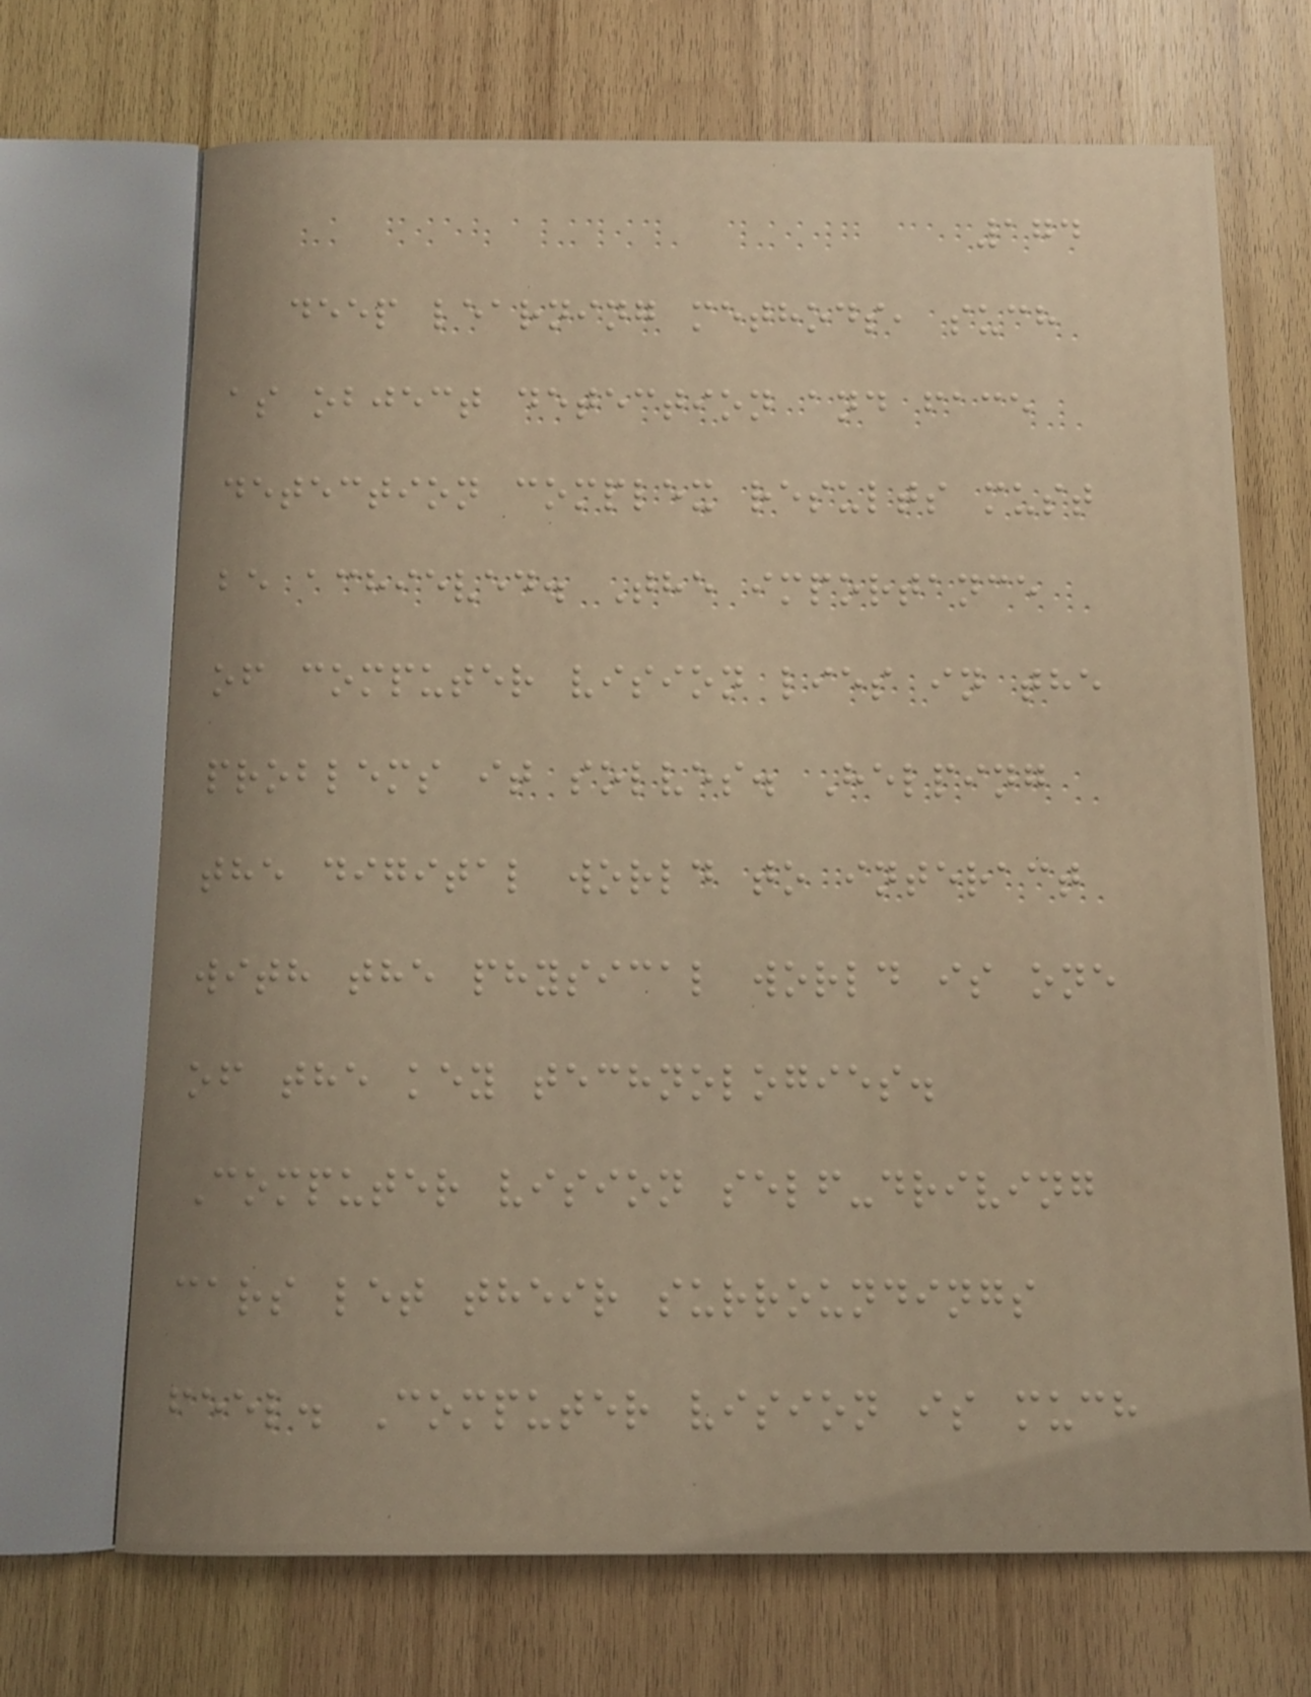174
deep learning methods, such
as object detection and face
detection complex results must
be achieved. The importance
of computer vision lies in the
problems it solves. Helping
the digital world to interact
with the physical world is one
of the key technologies.
Computer vision self-driving
cars let their surroundings
feel. Computer vision is much
